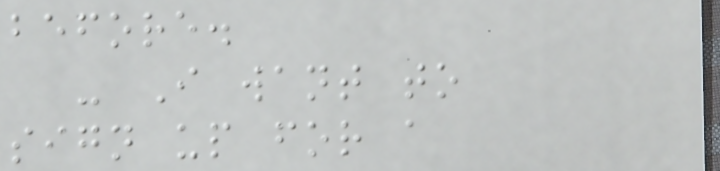before.
- I want to
sign up for a
